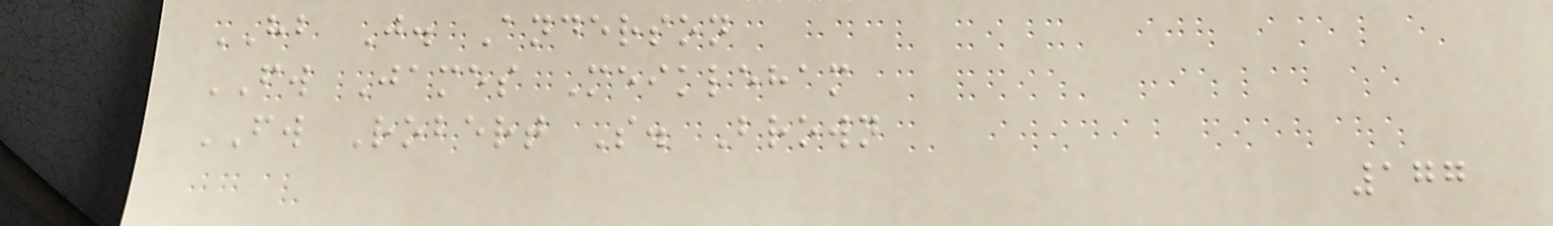HB J. Anderson
FW James Meikleham
FW Robert S. Brown
177
